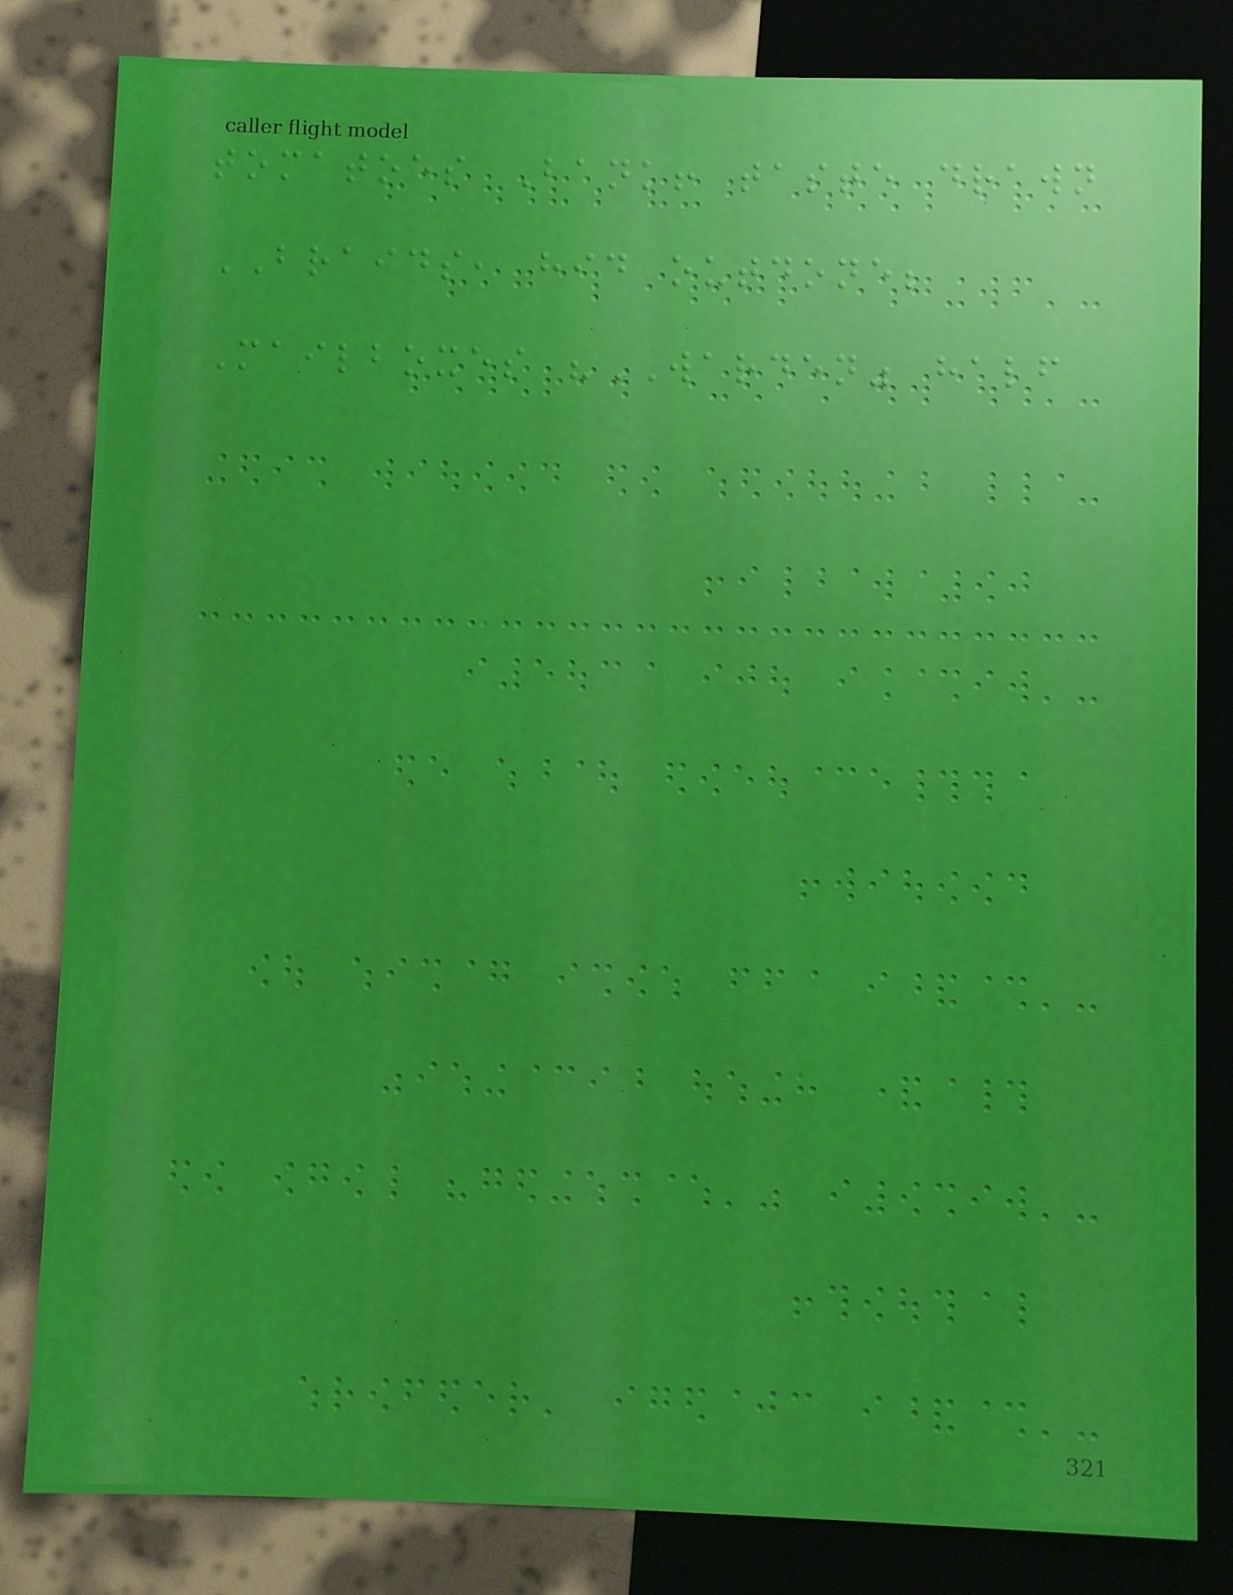tomatoes Bank! taste drawn
BRAIDS, hid outdone;
Mailboxes "WARDEN" half
